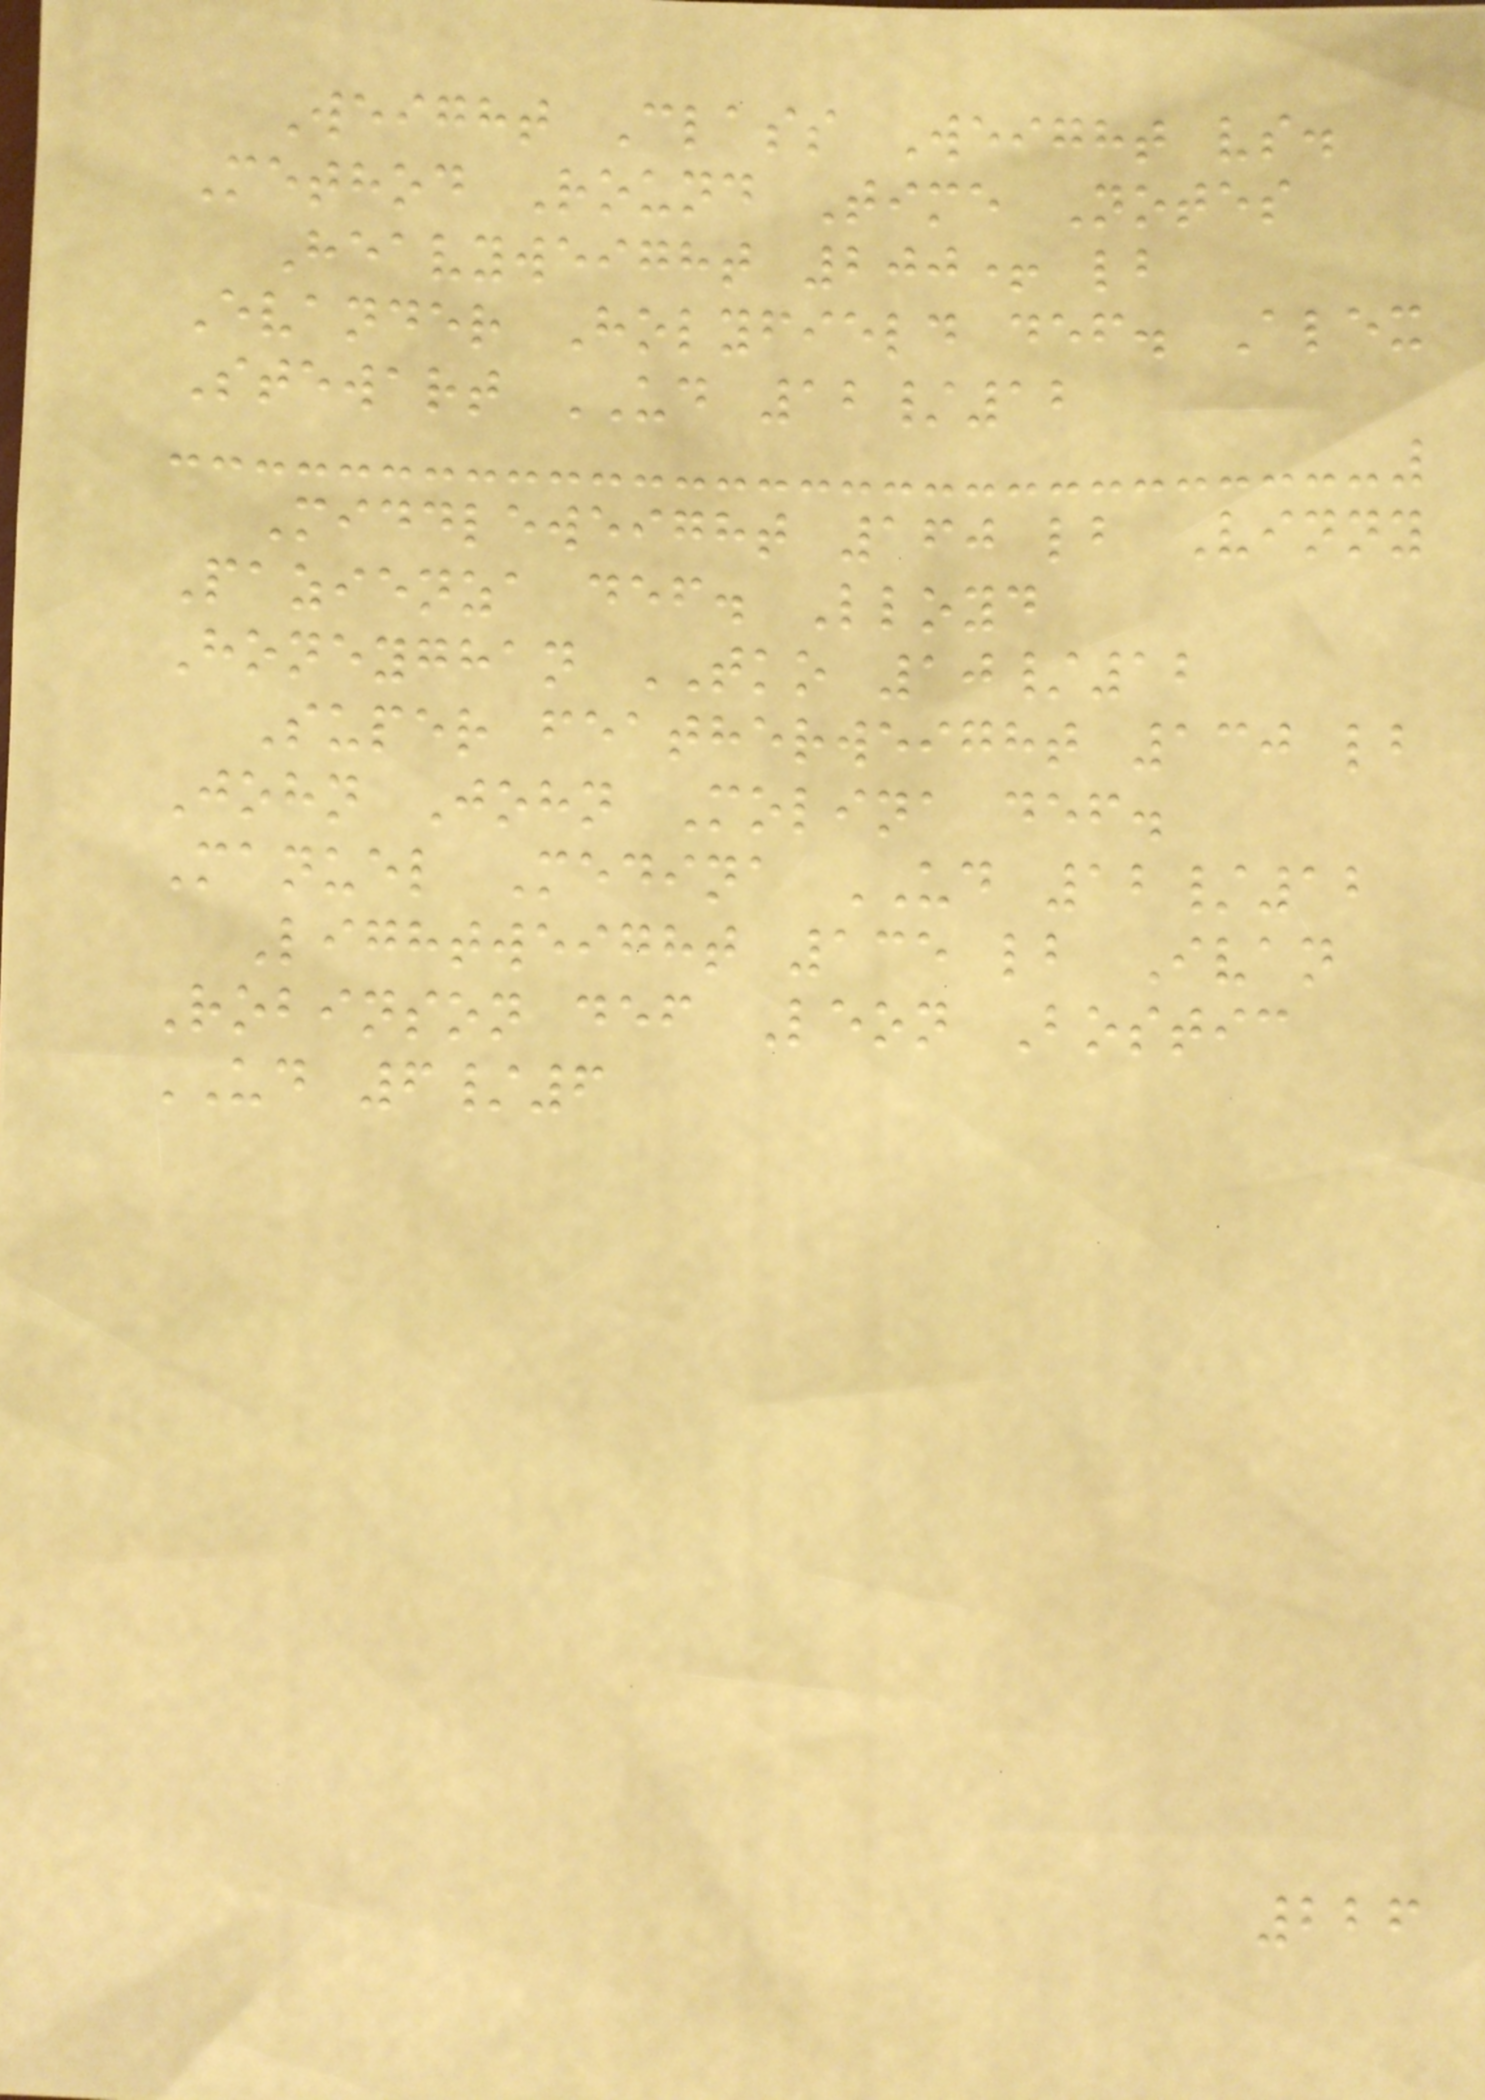Weight Class Weight vs.
Method Round Time Notes
Heavyweight 200+ lb
Evander Holyfield def. Alex
Stewart UD 12/12
Middleweight 160 lb Vinny
Pazienza def. Lloyd
Honeyghan TKO 10/12
Super featherweight 130 lb
John John Molina def.
Manuel Medina UD 12/12
Lightweight 135 lb Ivan
Robinson def Leon Bostic
UD 6/6
226
